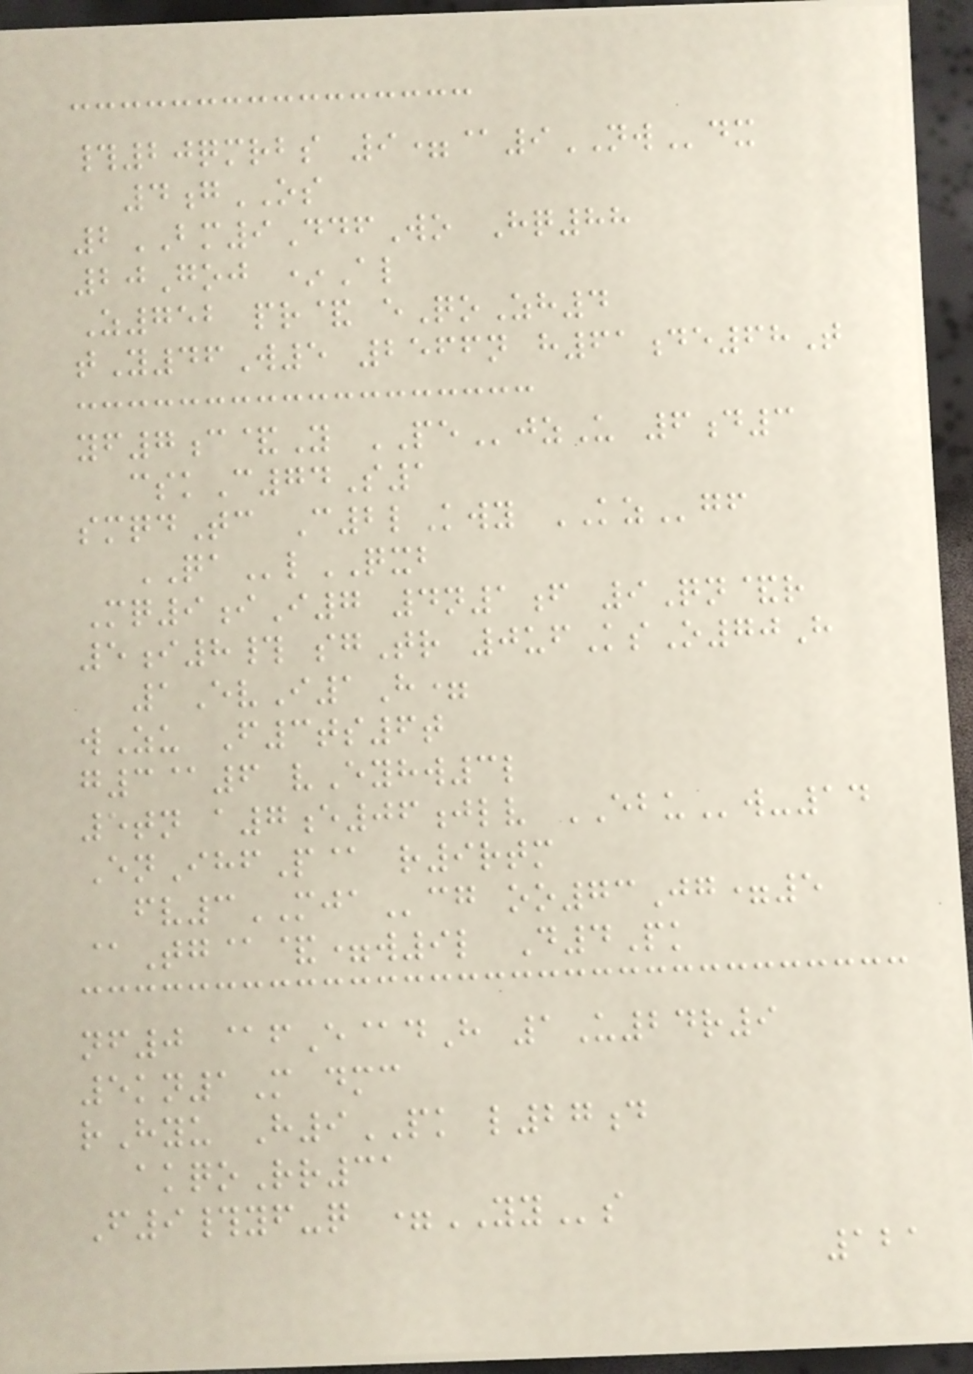#20qmrbs 9=@9NWdx
4gOS
2BM9DdfWo Hq88
20Goj *Al
Z752 pr& eQoZh4
tY46W5 2566n h61de68T
yf7c&Y PEjzU 6d3
cskC74S1
smqdTc C2lKwy KZgf
QAlQXB
Mq9iI7 4n1f 9Qn&r
5i8# sgTr 0ufKsO70H
1EvI1H=
wZu F3ts6t
g3@6 vEyhw3l
5tn a7e06jlv EBUw-14
EnIhfP@ r9rtm
fv3MJAcg oo73Jg=5
@Tg@&=w9l D4Pk
nf0 @fE@dH 1U24r9
5kn1M dmc
rHyu H9PK l27d
akqoRr31
F9#yf-q =YYs
121
